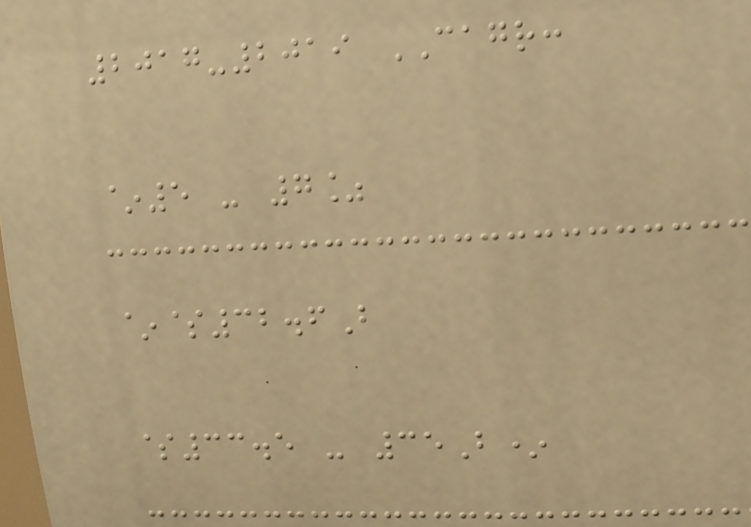2017-2019 CAGR:
~5 - 7%
~$32.6B
$33.5 - 35B*
